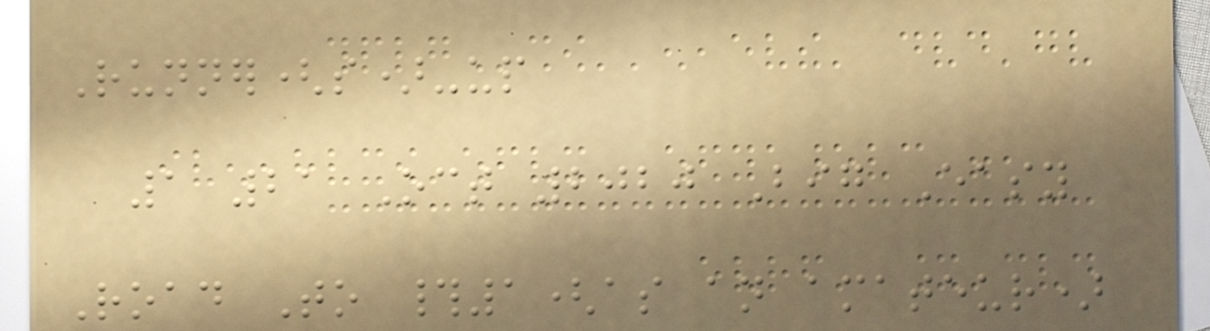Runner(s)-up
1 21 Oct 2020 Big Easy
Road To #1(as an amateur)
